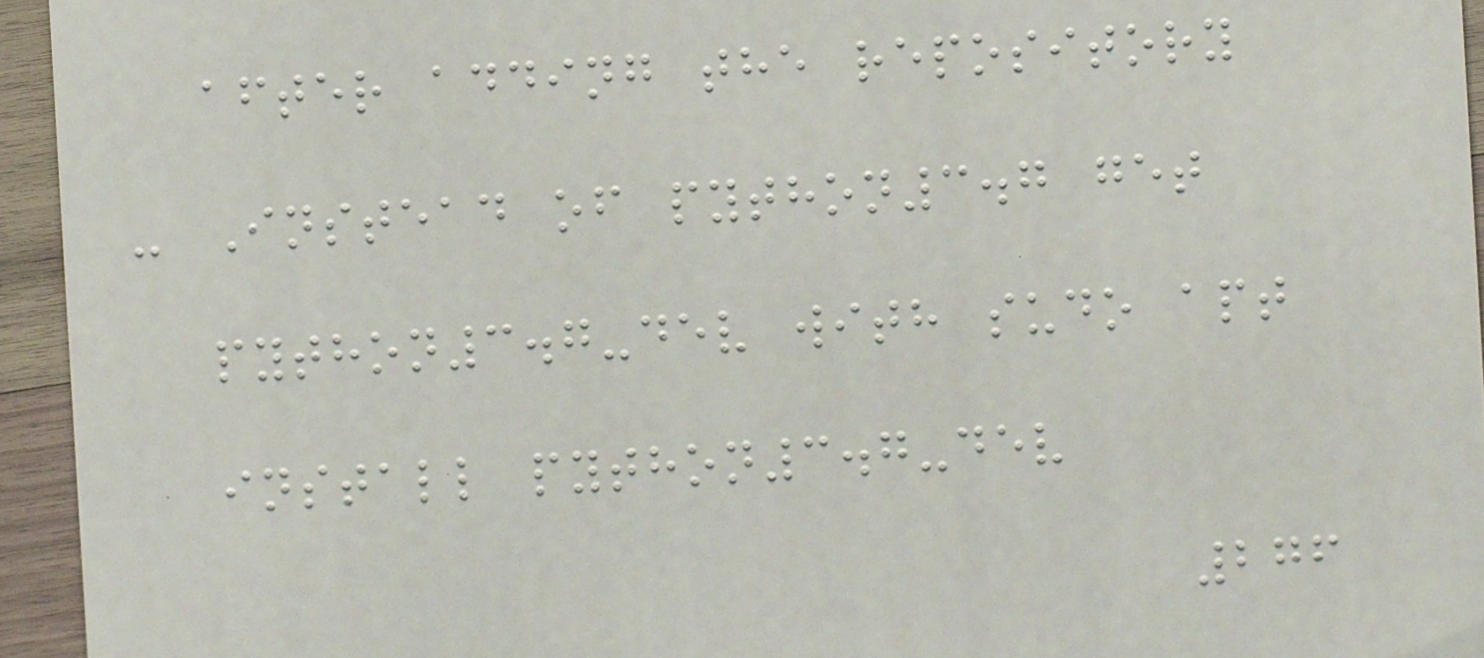after adding the repository
- Instead of python3.7 get
python3.7-dev with sudo apt
install python3.7-dev
276
